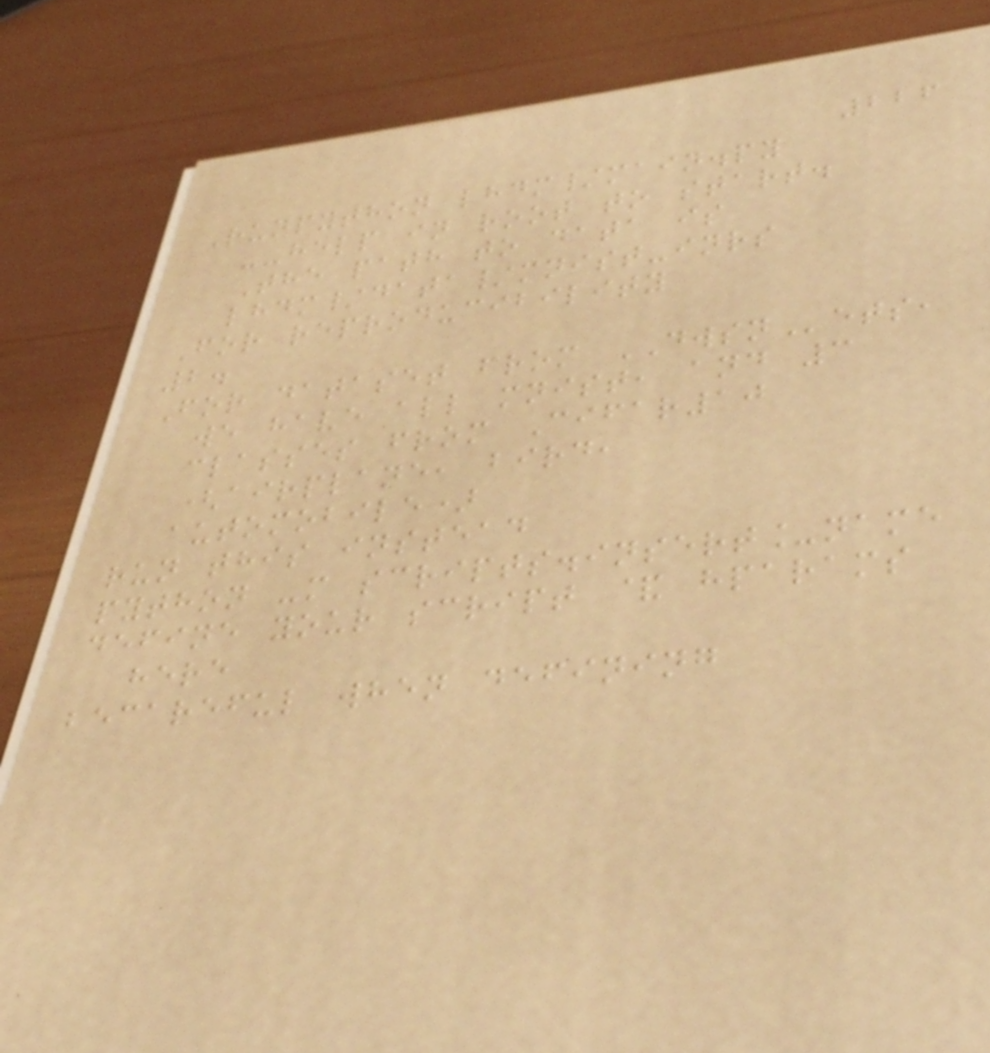226
Runpython lhdm/main.py
--help in root to start.
The path to data is
lhdm/data/mnist-inrs
For reproducibility
2.
For dataset from DWSNets,
we have all mnist, and 3
classes from Cifar10
(airplane, bird,
automobile)
run this instead
python -m scripts.insert_name
define your script & hparams
here
becareful when defining
